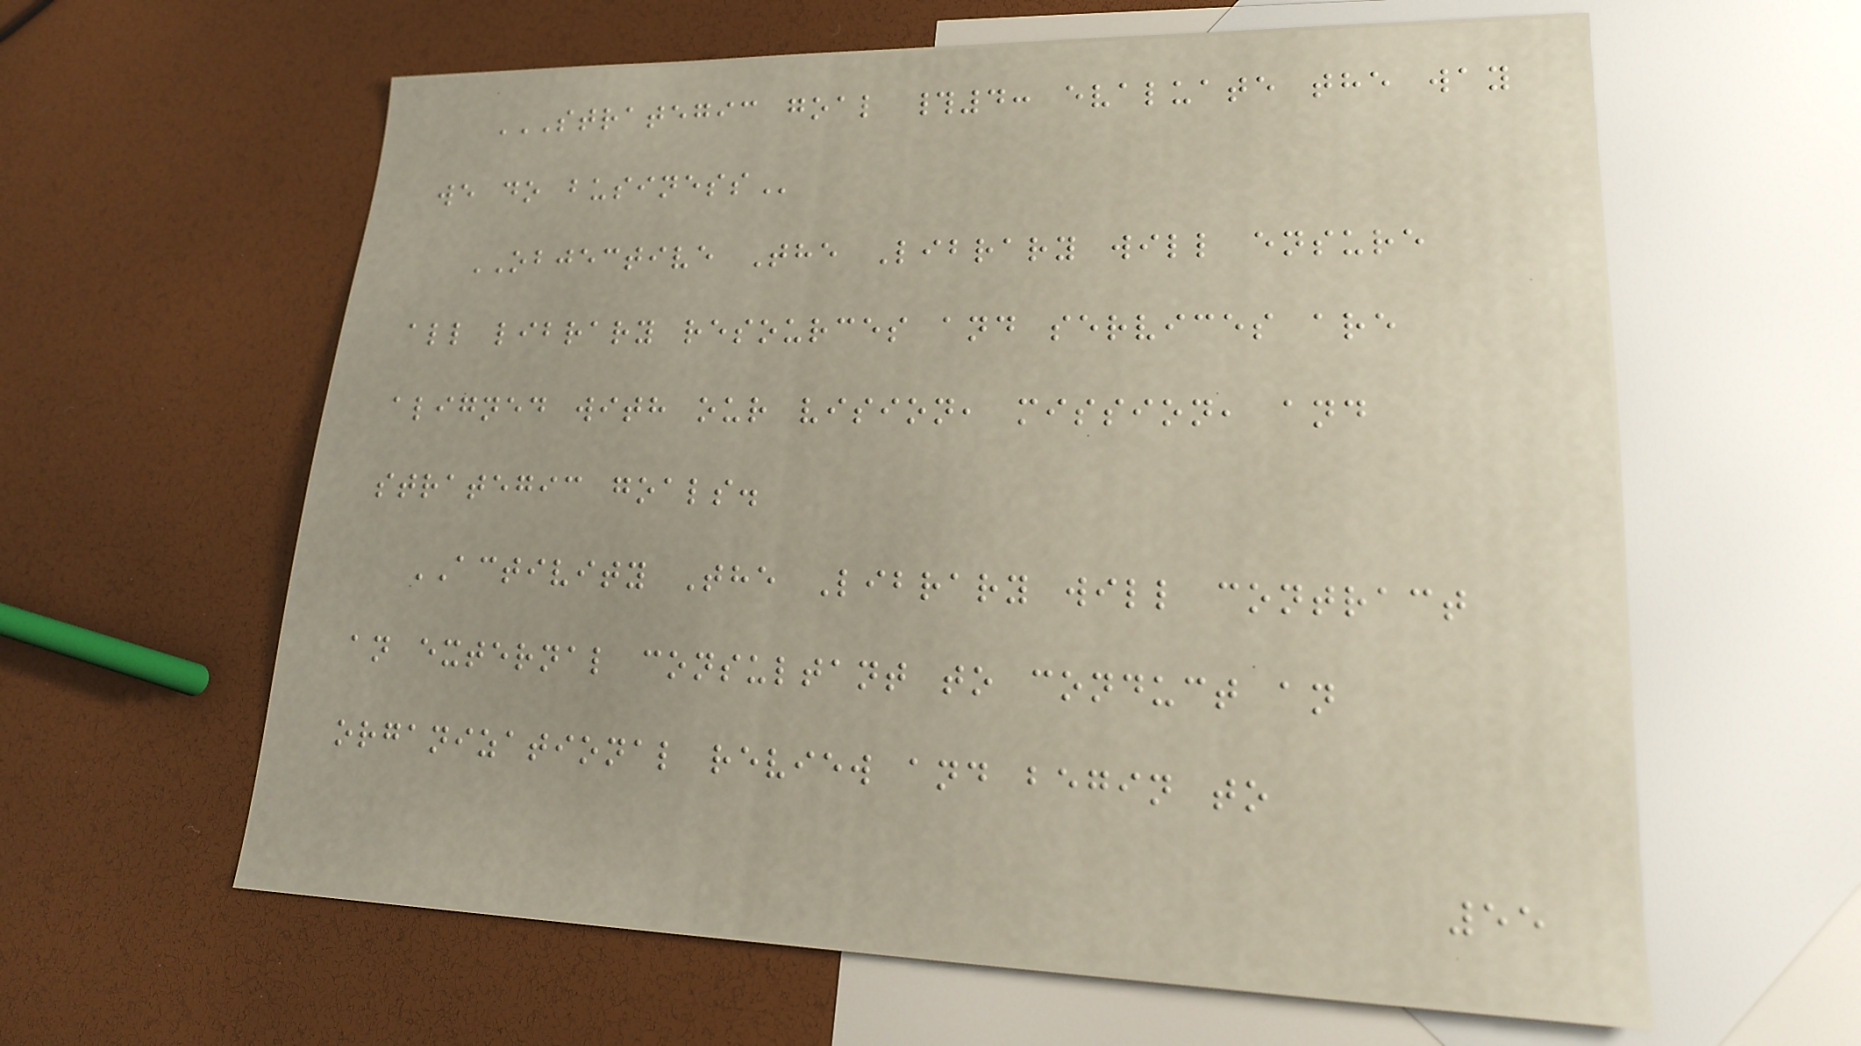STRATEGIC GOAL #4: EVALUATE THE WAY
WE DO BUSINESS
OBJECTIVE The Library will ensure
all library resources and services are
aligned with our vision, mission, and
strategic goals.
ACTIVITY The Library will contract
an external consultant to conduct an
organizational review and begin to
55
